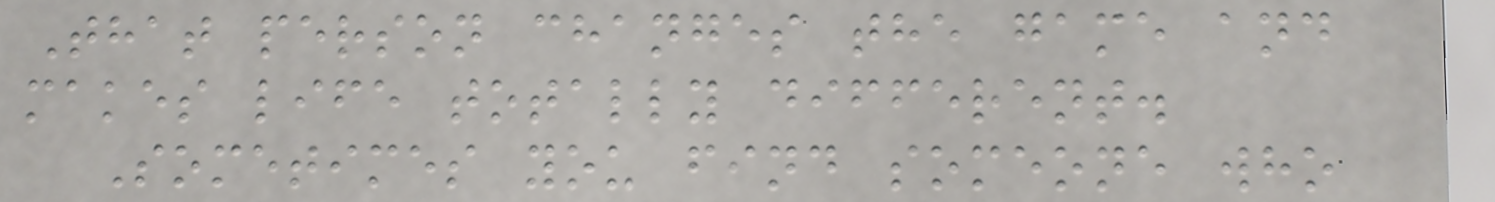That person changes the game and
makes life totally different.
Sometimes you find someone who
